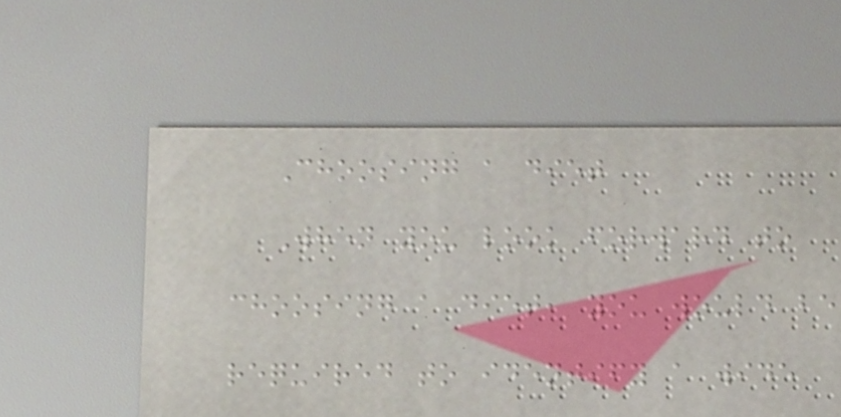Choosing a diet
When you look forward to
choosing a diet, you would be
required to identify a wide
